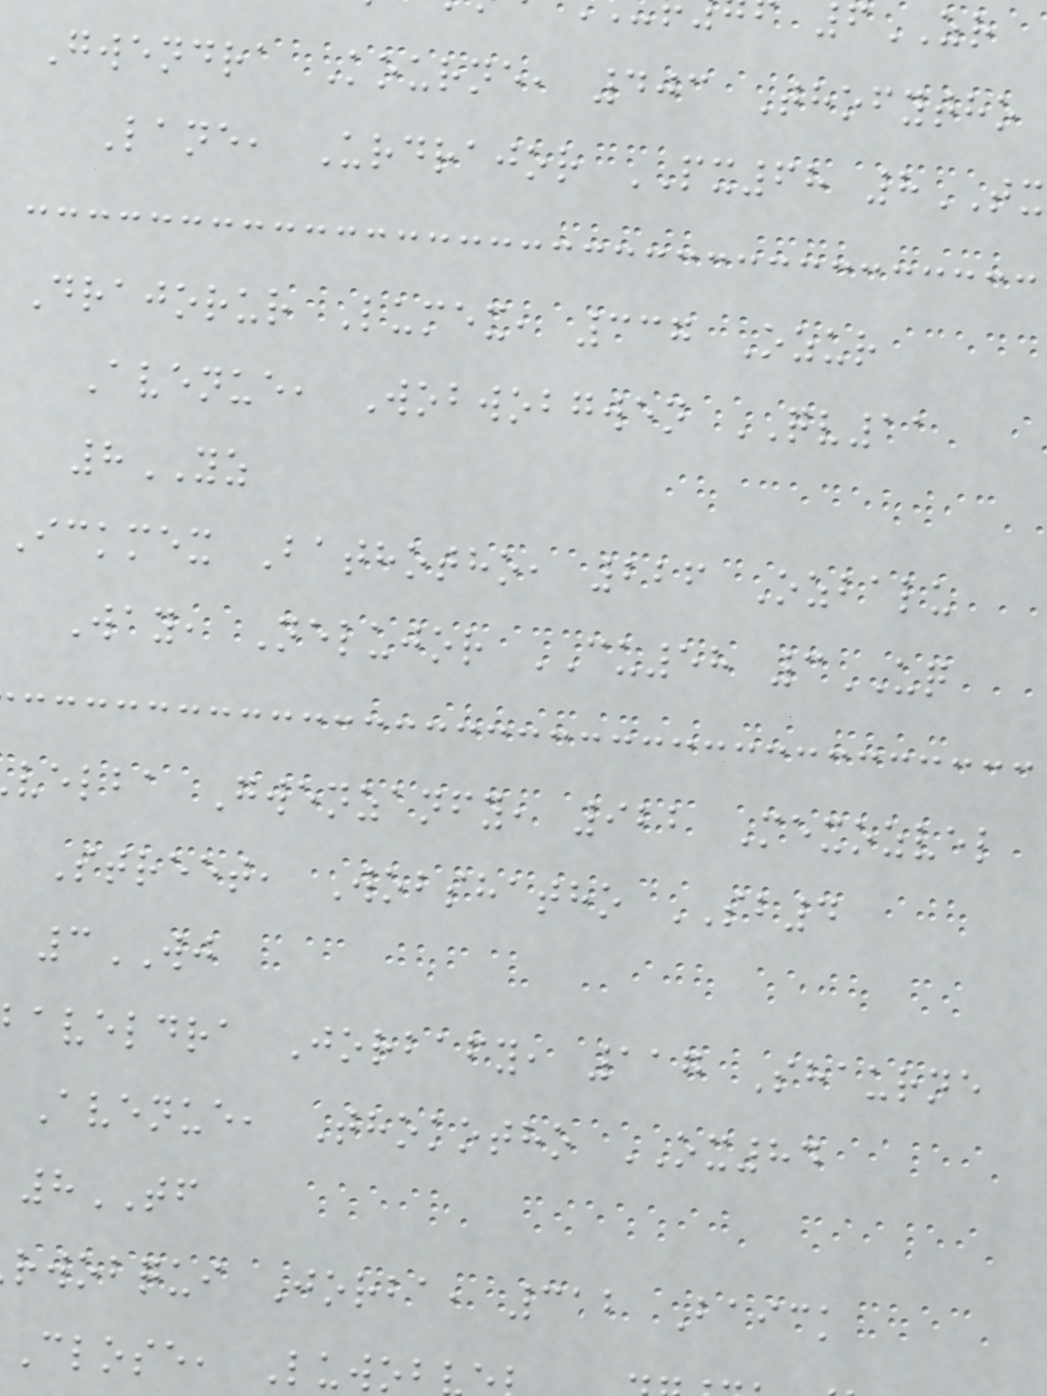Gwendra Kourne, 403 Thofytho
Lane, Urdrajor PX68 8TX
Drajorur Lumex, 337 Ozur
Avenue, Wobwobgwen QV11
8YZ
Ickmex Bathotho, 226 Ozbalu
Way, Nelujor CU58 3UQ
velba Gwenzanfy, 922 Mexozvel
Street, Wobshatho SB4
3WJ
aveldra Jorbafy, 117 Shaurne
Avenue, Thokotho OX84
8TF
rwobqui Jorba, 312 Baick
Close, Luwo
